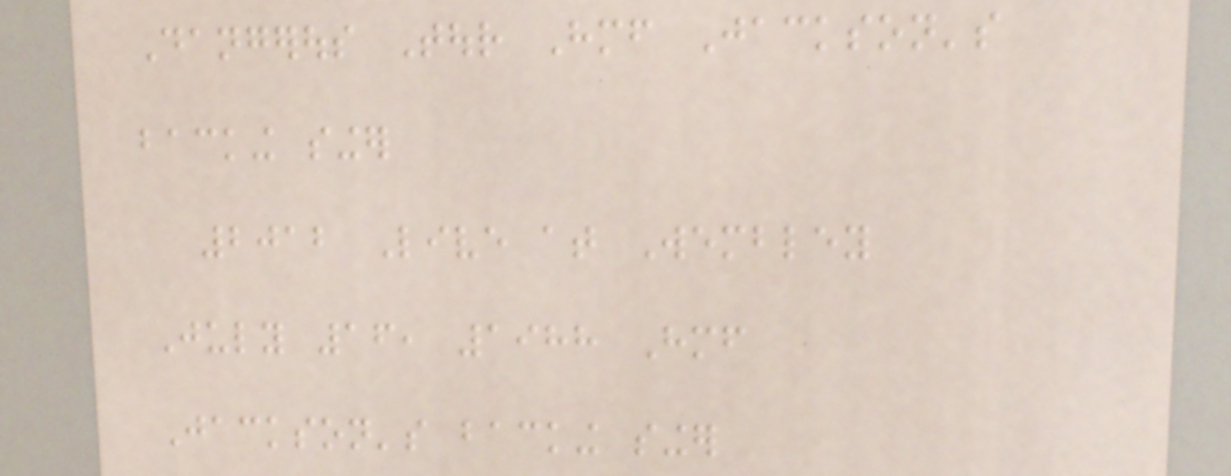Dangerous Tour Himself Jackson's
backing singer
2012 Live at Wembley
July 16, 1988 Himself
Jackson's backing singer
